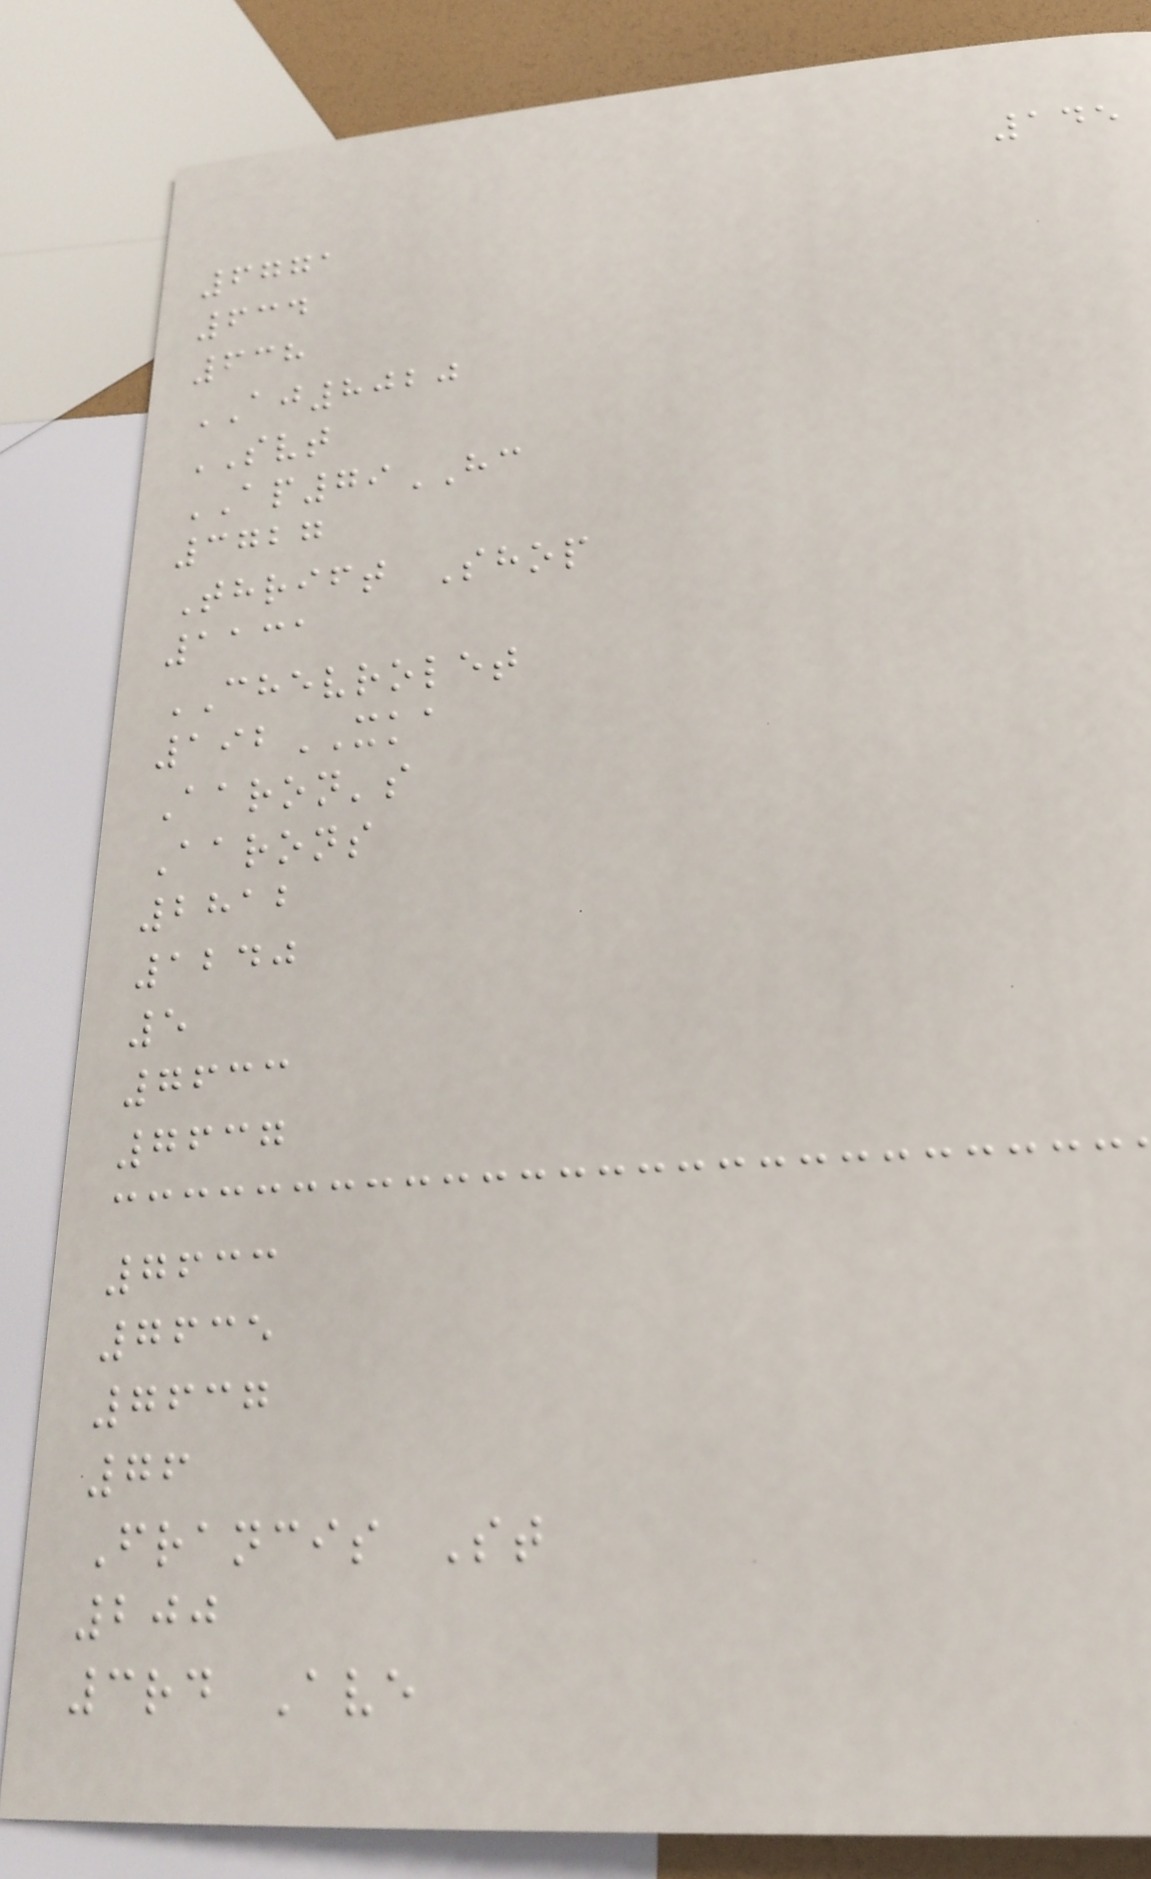145
6771
634
638
AJ8020
SVT
AP79HC
3727
Thrift Shop
1131
CHEVROLET
192XKA
Aaron's
Aarons
2812
1240
5
7633
7637
7633
7635
7637
76
Francis St
200
3rd Ave
